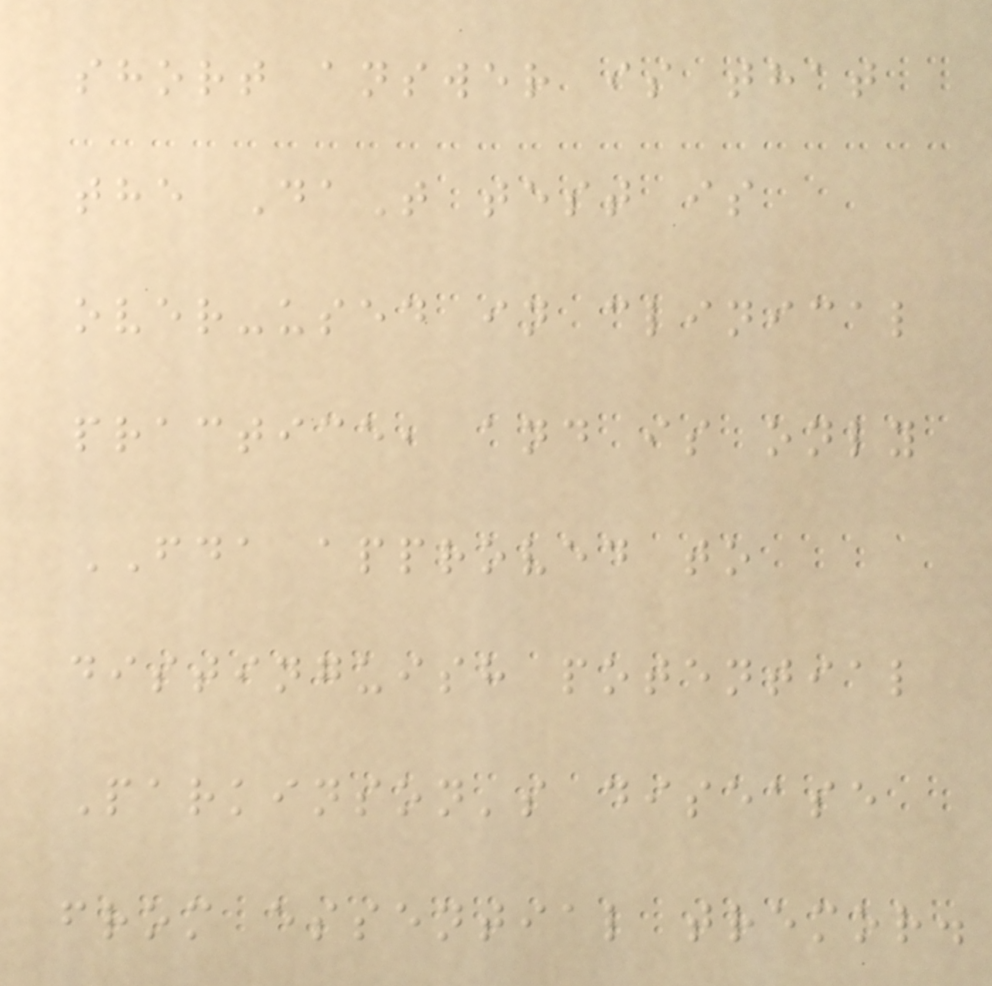short answer is that
the DaT test is
over-used in clinical
practice, and is only
FDA approved to
distinguish potential
Parkinson's disease
from essential tremor.
